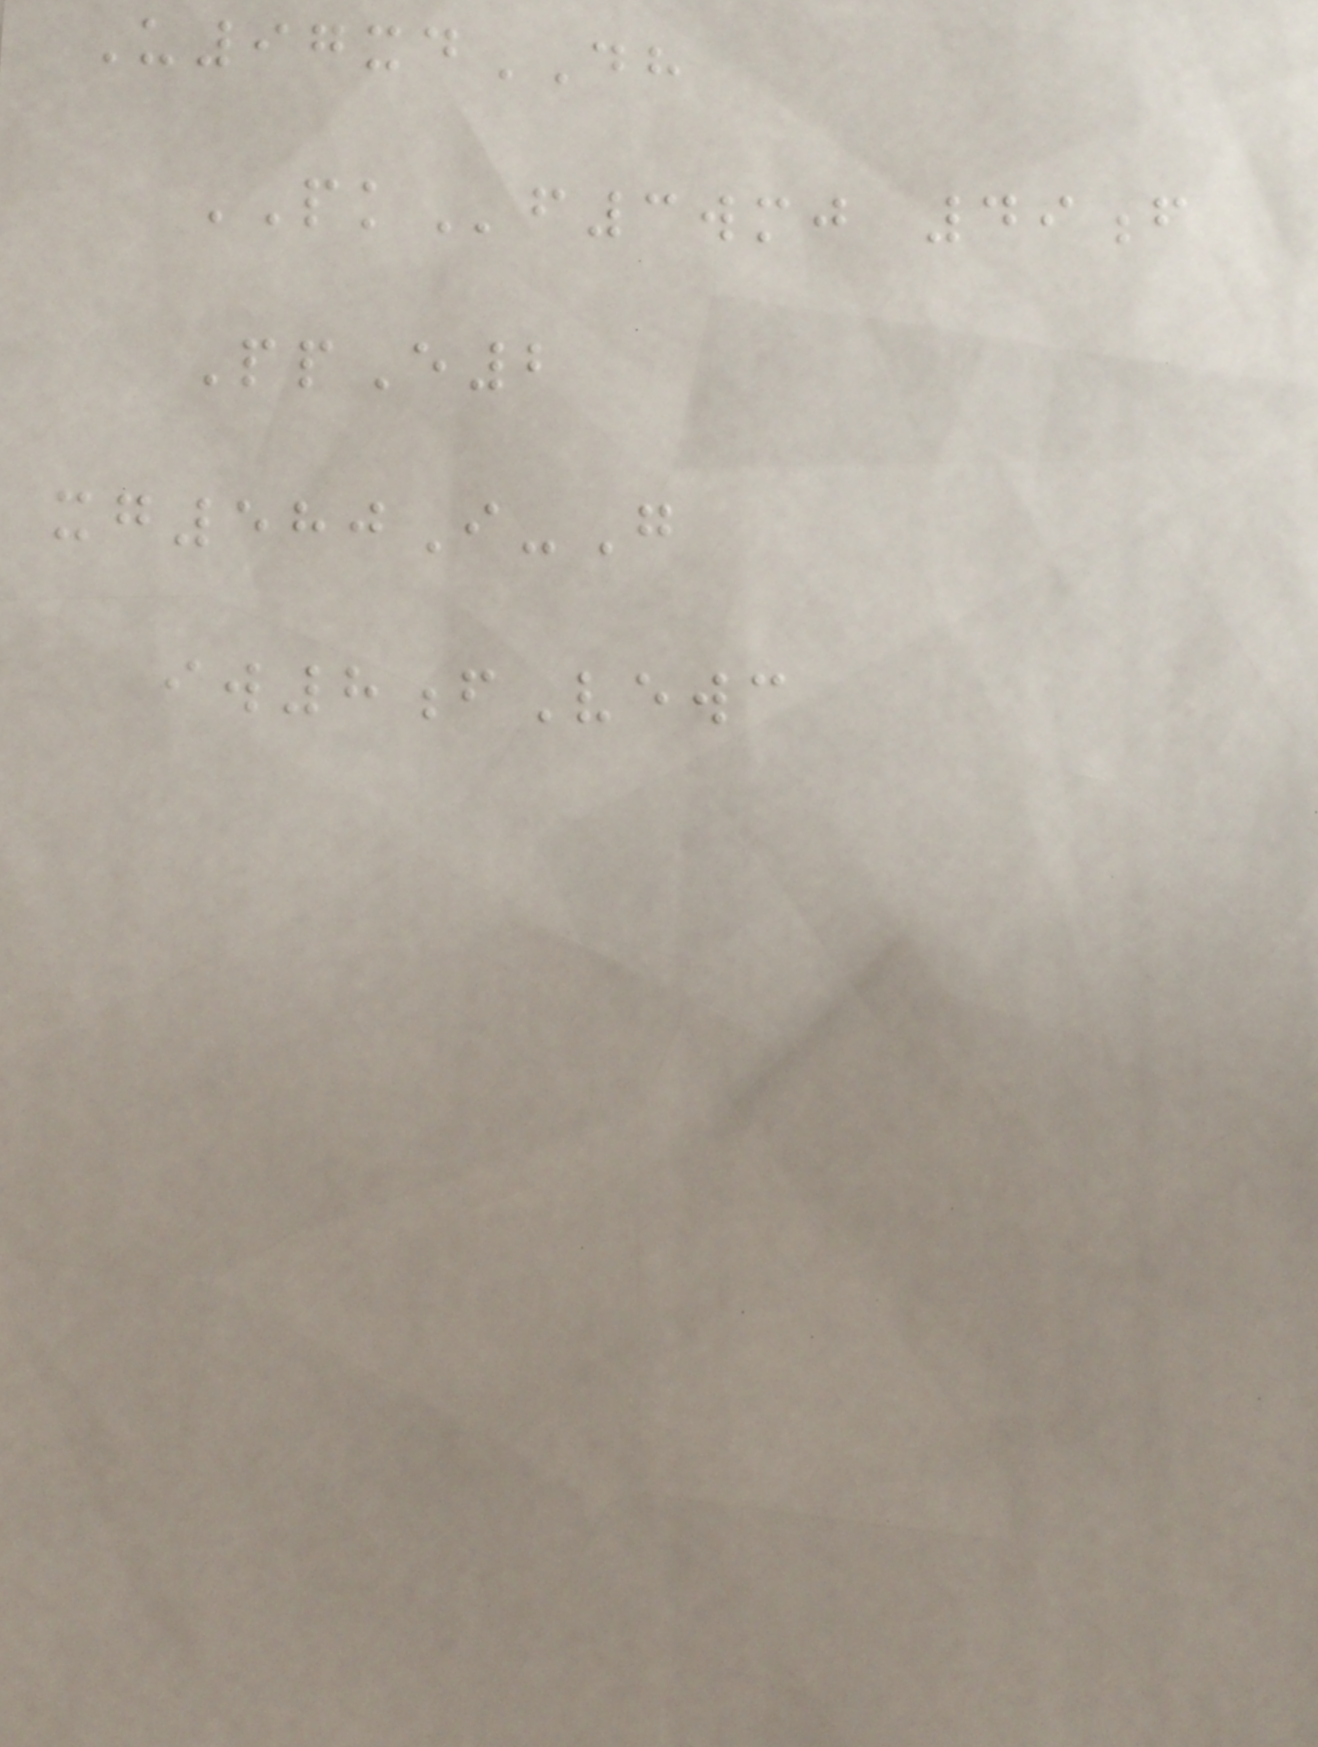U97xdDH
PKf3wmj 49f
PpE2
xg580I-G
iw8fVewc
